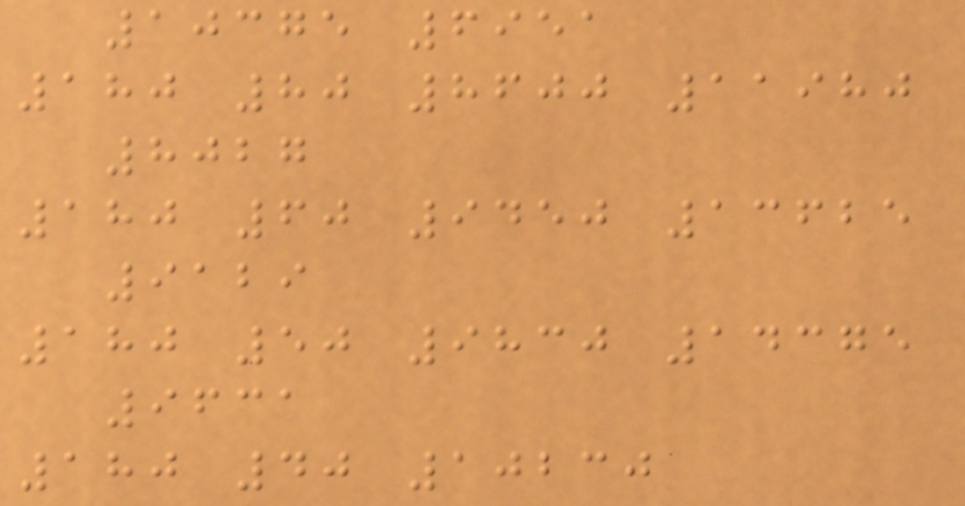10375 6951
180 80 8600 11980
8027
180 60 9450 13625
9129
180 50 9830 14375
9631
180 40 10230
